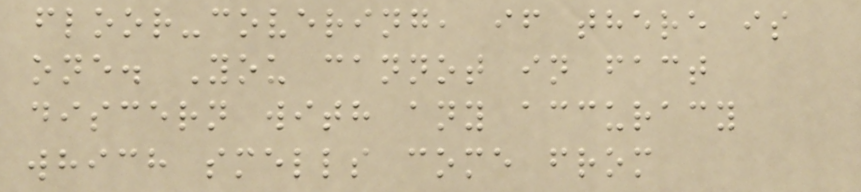floor-covering, if there is
one. You cannot in fact
discern with any accuracy
which smells come from
